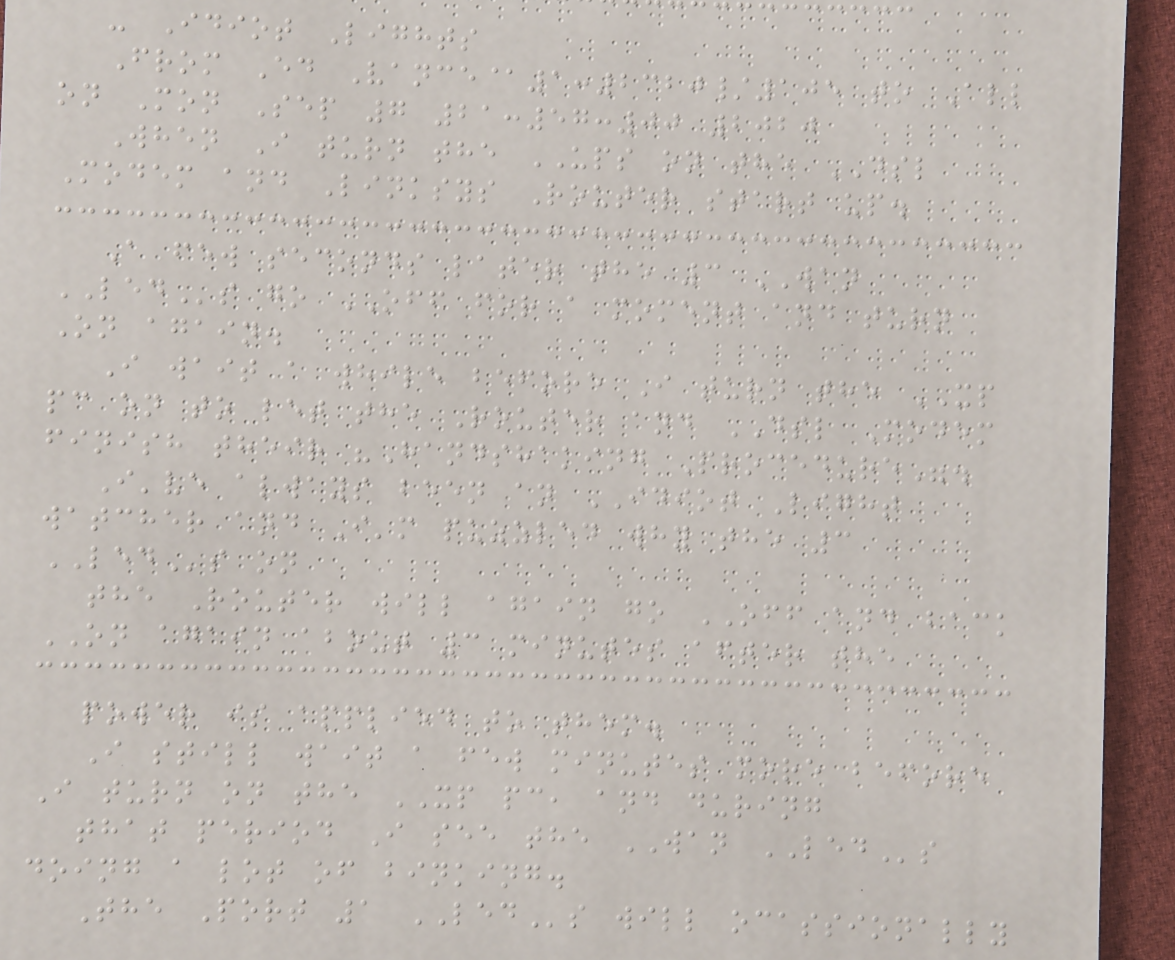- Idiot Lights
From Ed Vance@1:2320/105 to All
on Mon Sep 7 21:57:00 2020
When I turn the UPS on the DSL
Modem and Linksys Router start up.
A few seconds later the 3 WAN
LEDs go OFF for a moment and turn
On again.
I wait a while before I turn the XP
pc on to let the Router and DSL Modem
finish their "Handshaking Procedure".
I've always been an IDIOT Light
watcher and I'm puzzled why the 3
LEDs on
the Router will again go OFF and back
ON again about 3 minutes after the
power is applied to them.
I still wait a few minutes more before
I turn on the XP pc, and during
that period I see the WAN LEDs
doing a lot of binking.
The Port 1 LEDs will ocassionally
